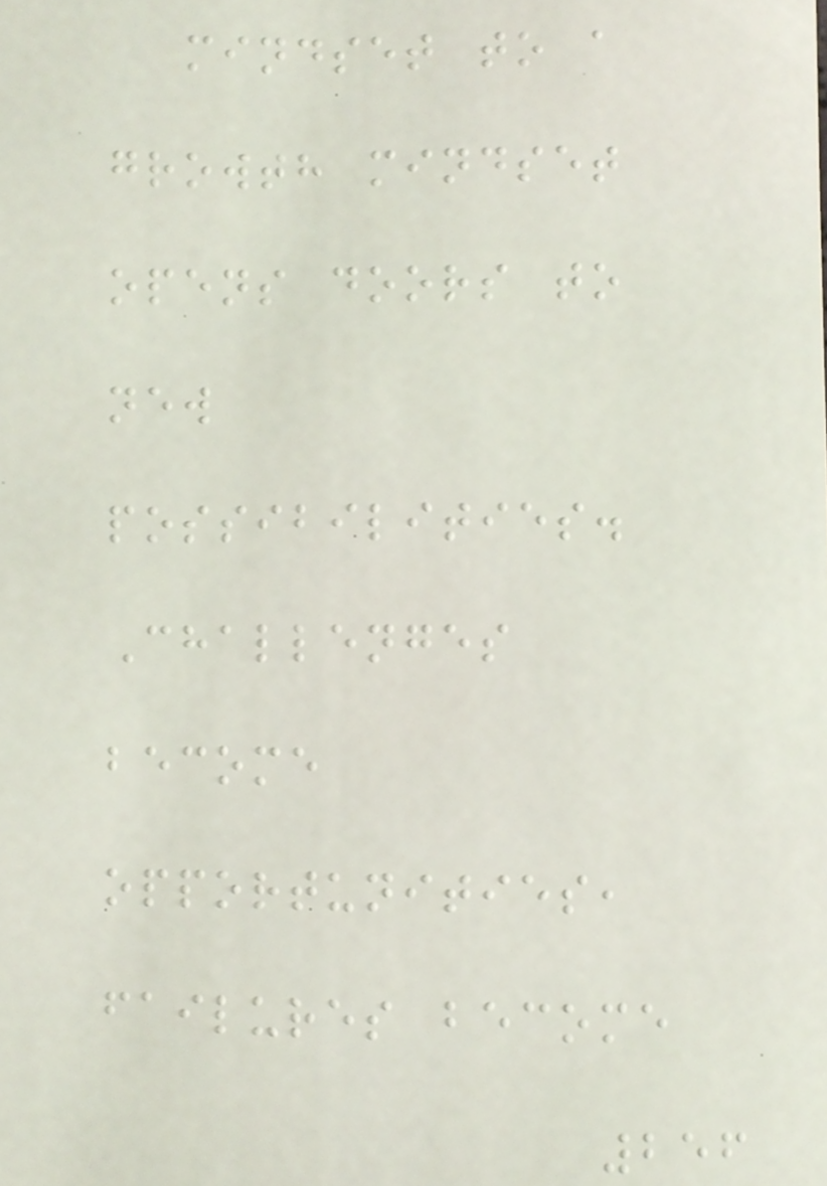mindset to a
growth mindset
opens doors to
new
possibilities.
Challenges
become
opportunities,
failures become
256
